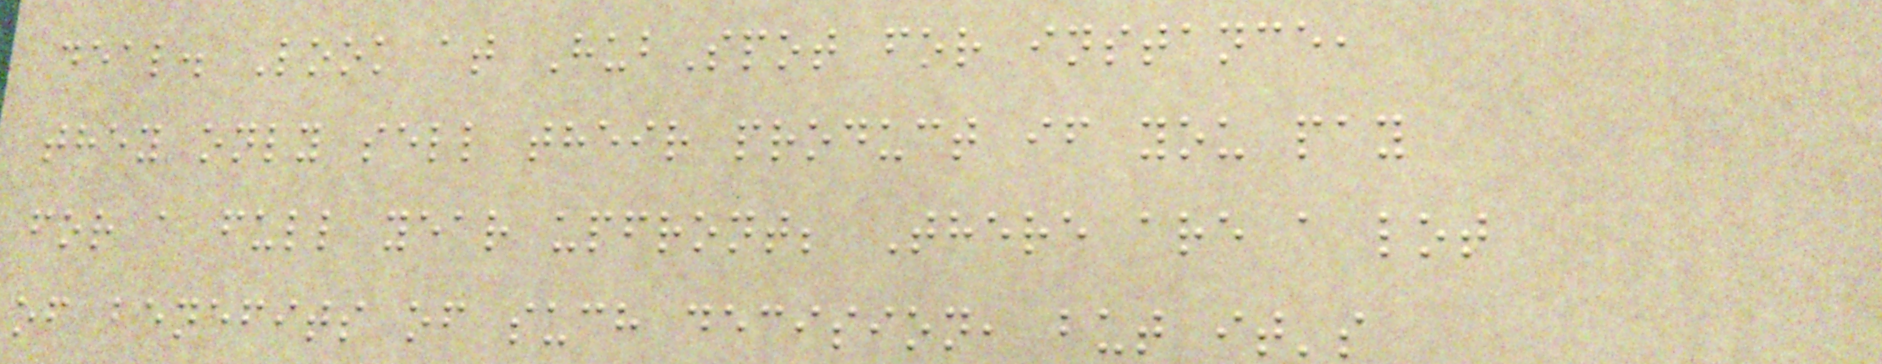deal. Look at HubSpot for instance,
they only sell their product if you pay
for a full year upfront; There are a lot
of benefits of such decision, but it's
